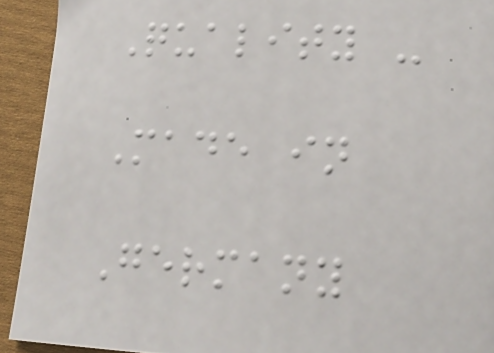Quality -
Made in
Germany
